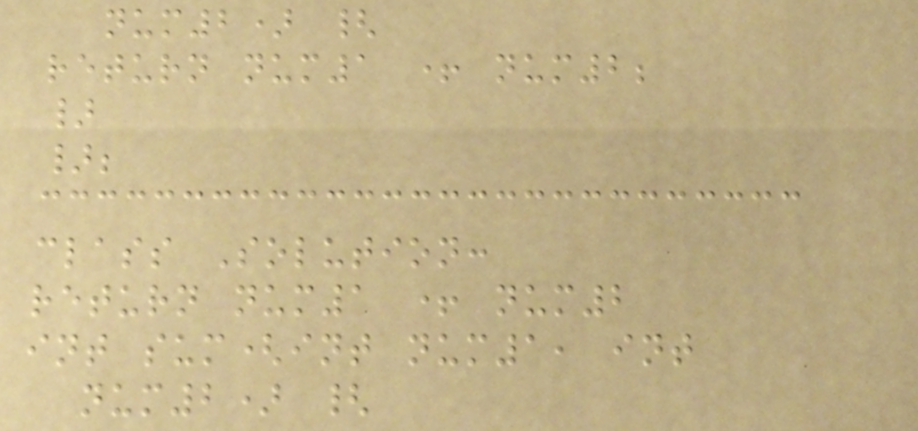num2) {
return num1 + num2;
}
};
class Solution:
return num1 + num2
int sum(int num1, int
num2) {
